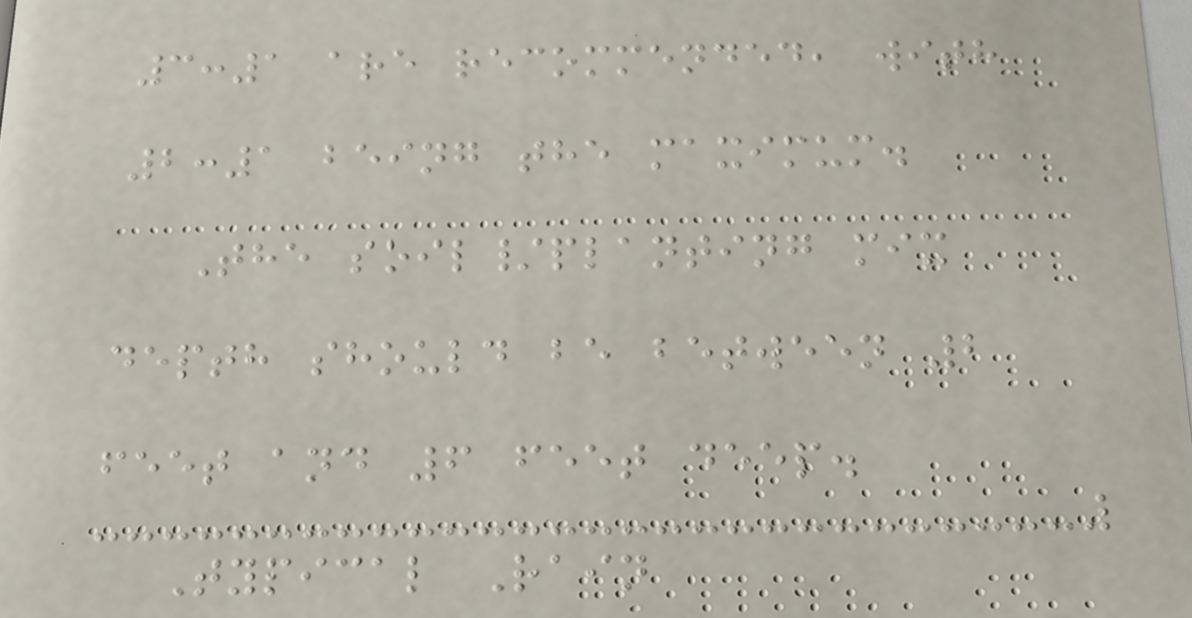3:1 are recommended, with
2:1 being the maximum.
The soil/planting mix
depth should be between 2
feet and 6 feet deep.
Typical Rain
